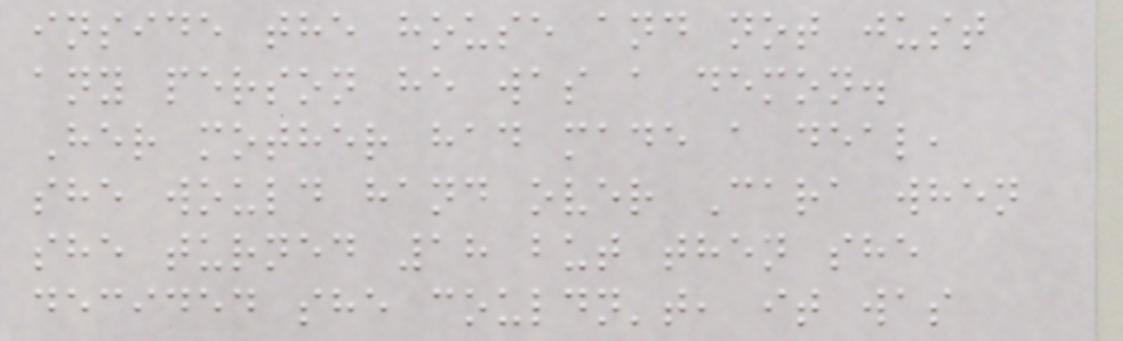inside the house and not just
any person he was a demon.
Her mother had made a deal,
she would hand over Cara when
she turned 18 but then she
decided she couldn't, it was
